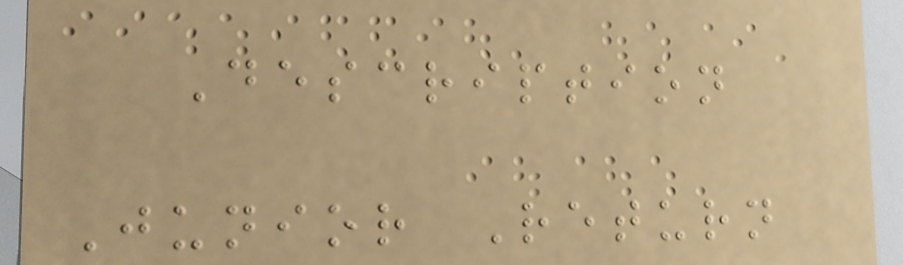Description
Junior Return
